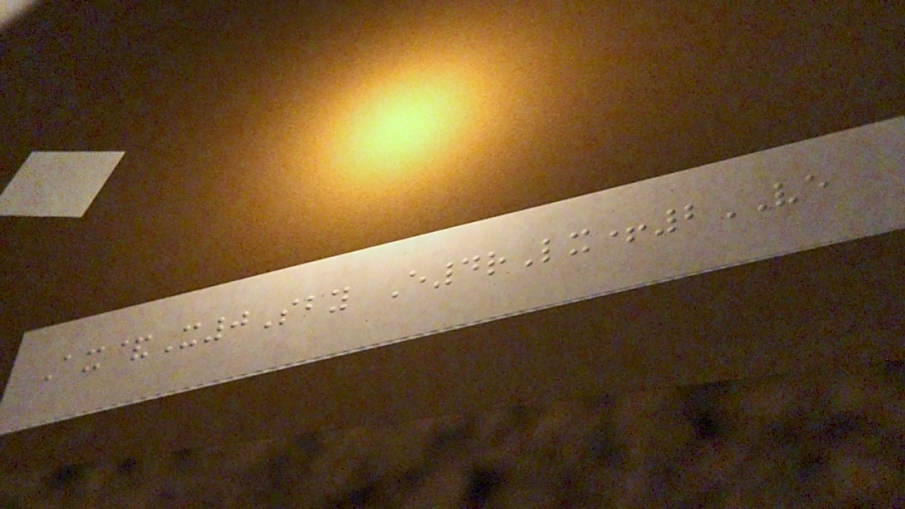Ax&X0Sby E4rLx+2VE
